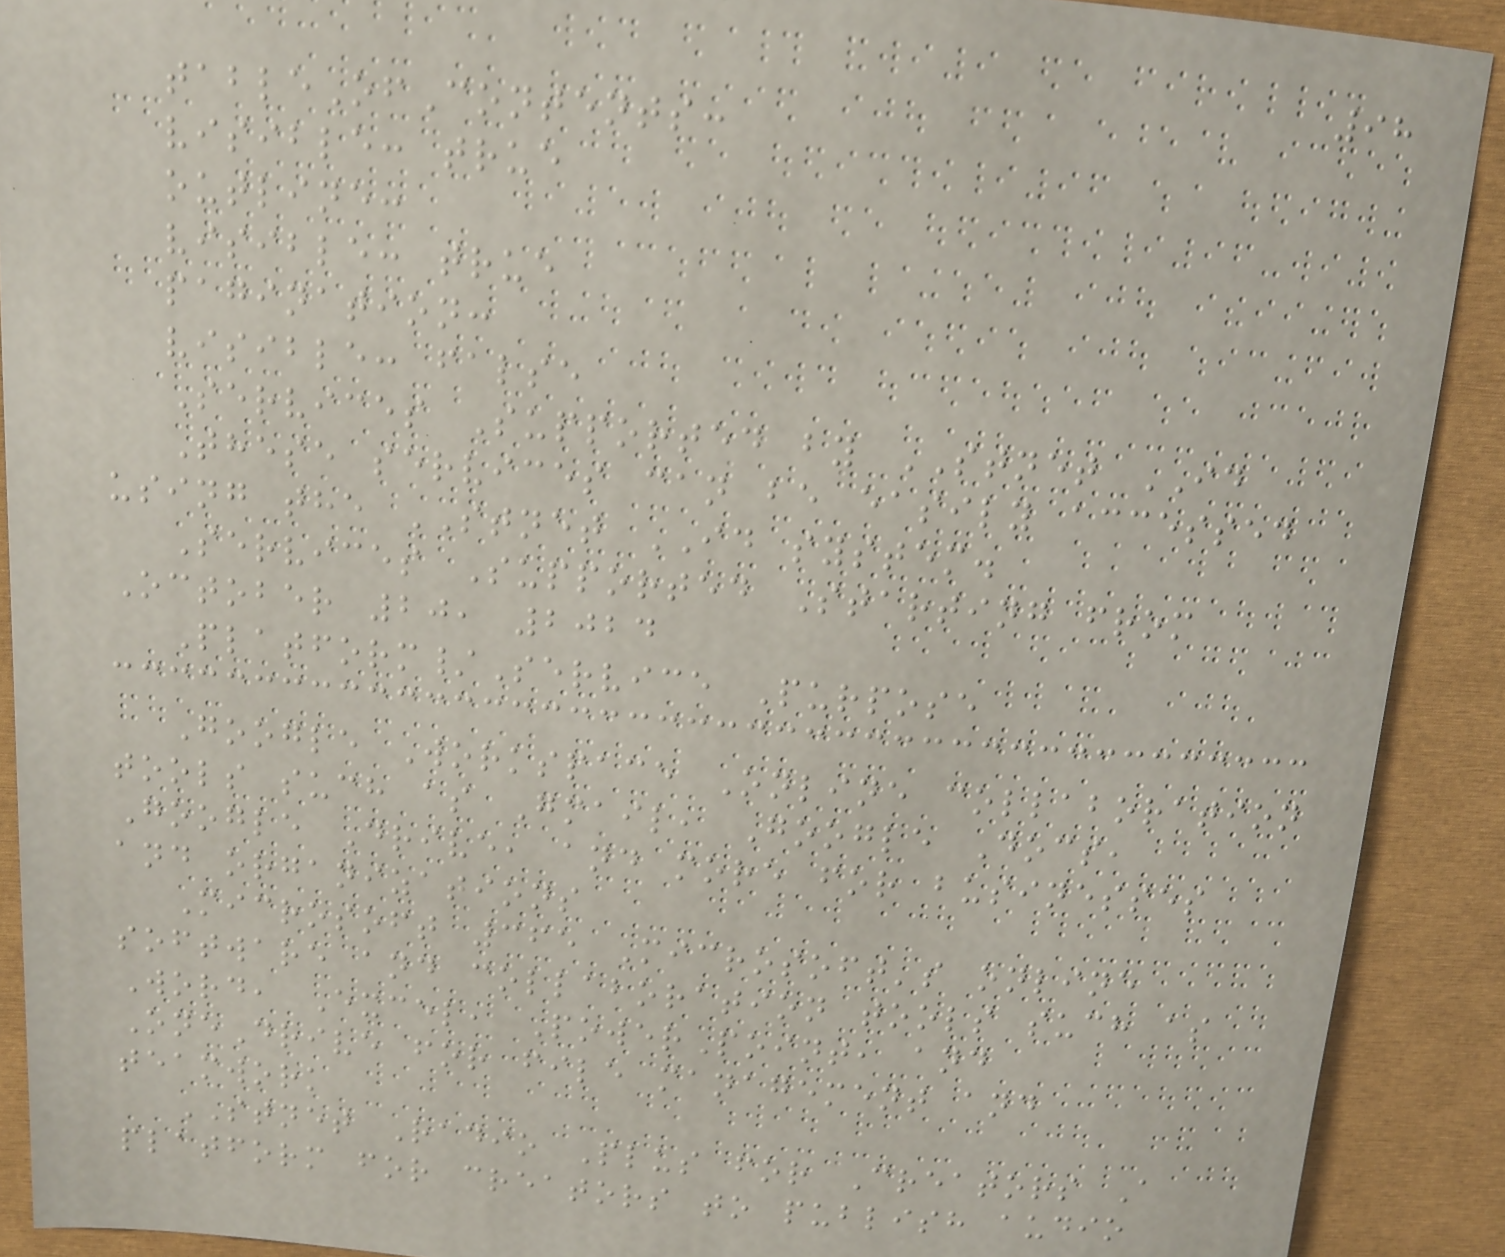98
tableOfContents:
visible: true
outline:
visible: true
pagination:
visible: false
Services Supported by STNET ID
These services can be easily accessed
using the STNET ID system.
Services Supported Starting from
October 20, 2024
Platform/Service Purpose
Google Workspace Online collaboration
tools such as Gmail, Google Docs,
Google Drive, and more for businesses
and organizations
Microsoft 365 Microsoft's online
software and collaboration tools such as
Word, Excel, PowerPoint, and
OneDrive for file management and
teamwork
STNET Radio Plus for Creators A
platform for creators to publish audio
